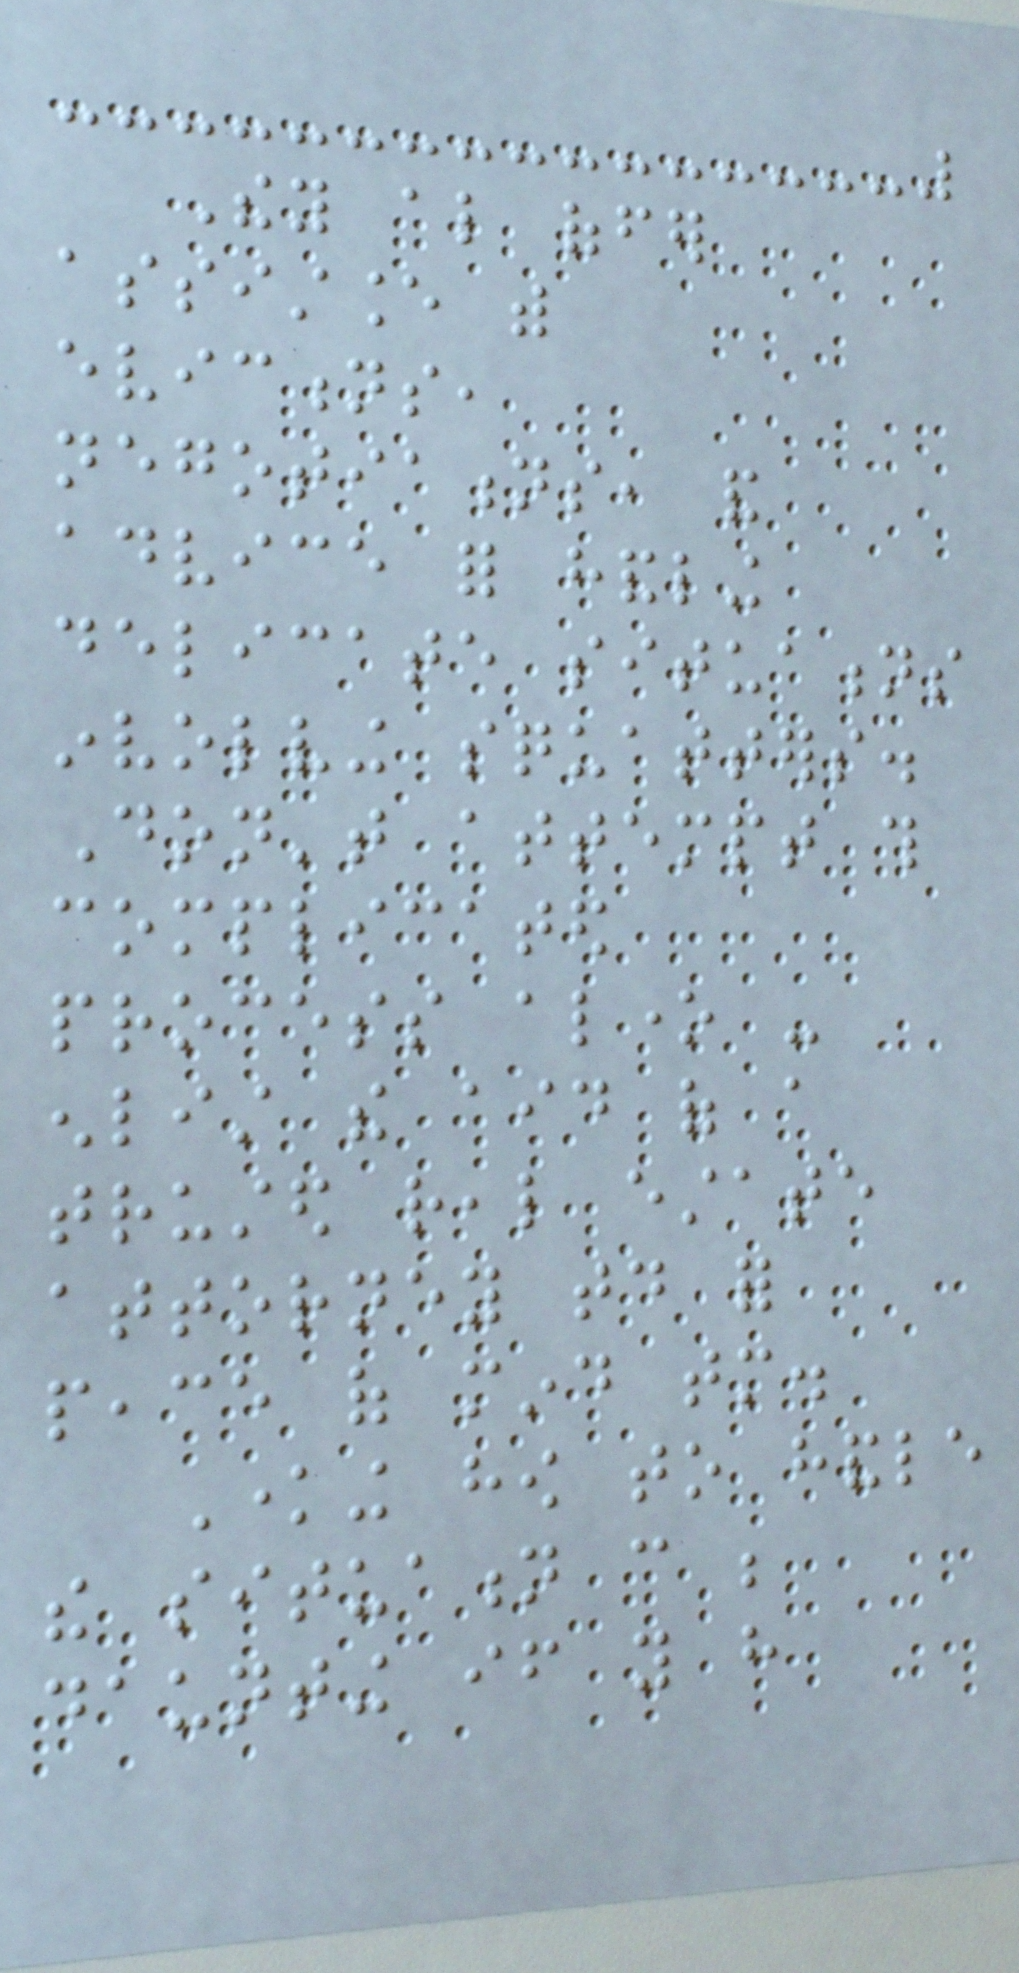They also offer
assistance with
evictions,
negotiations, and
advice for handling
delicate situations
involving squatters.
Don't attempt this
complicated
process alone -
enlist the aid of a
trusted real estate
attorney today for
peace of mind tomorrow.
Knowing how to handle
the situation can be
daunting if you have
